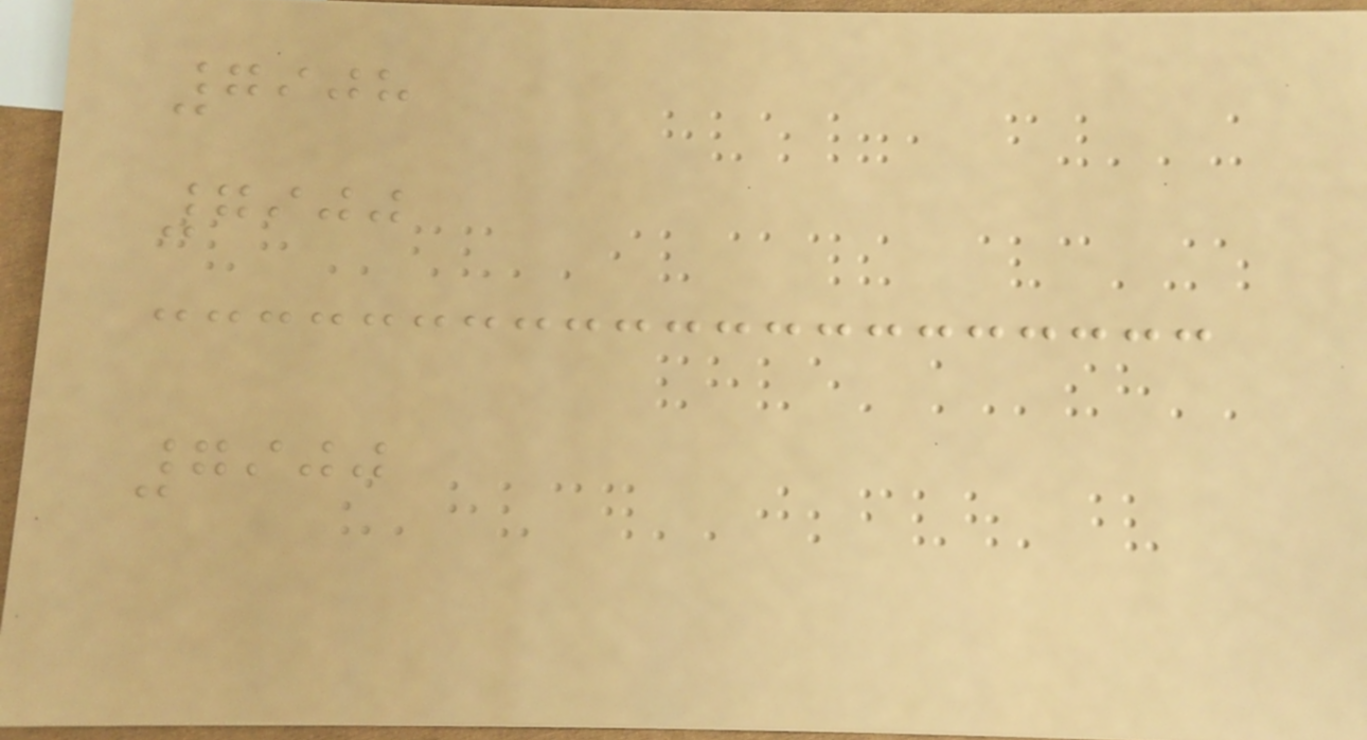7908
7900
7900
